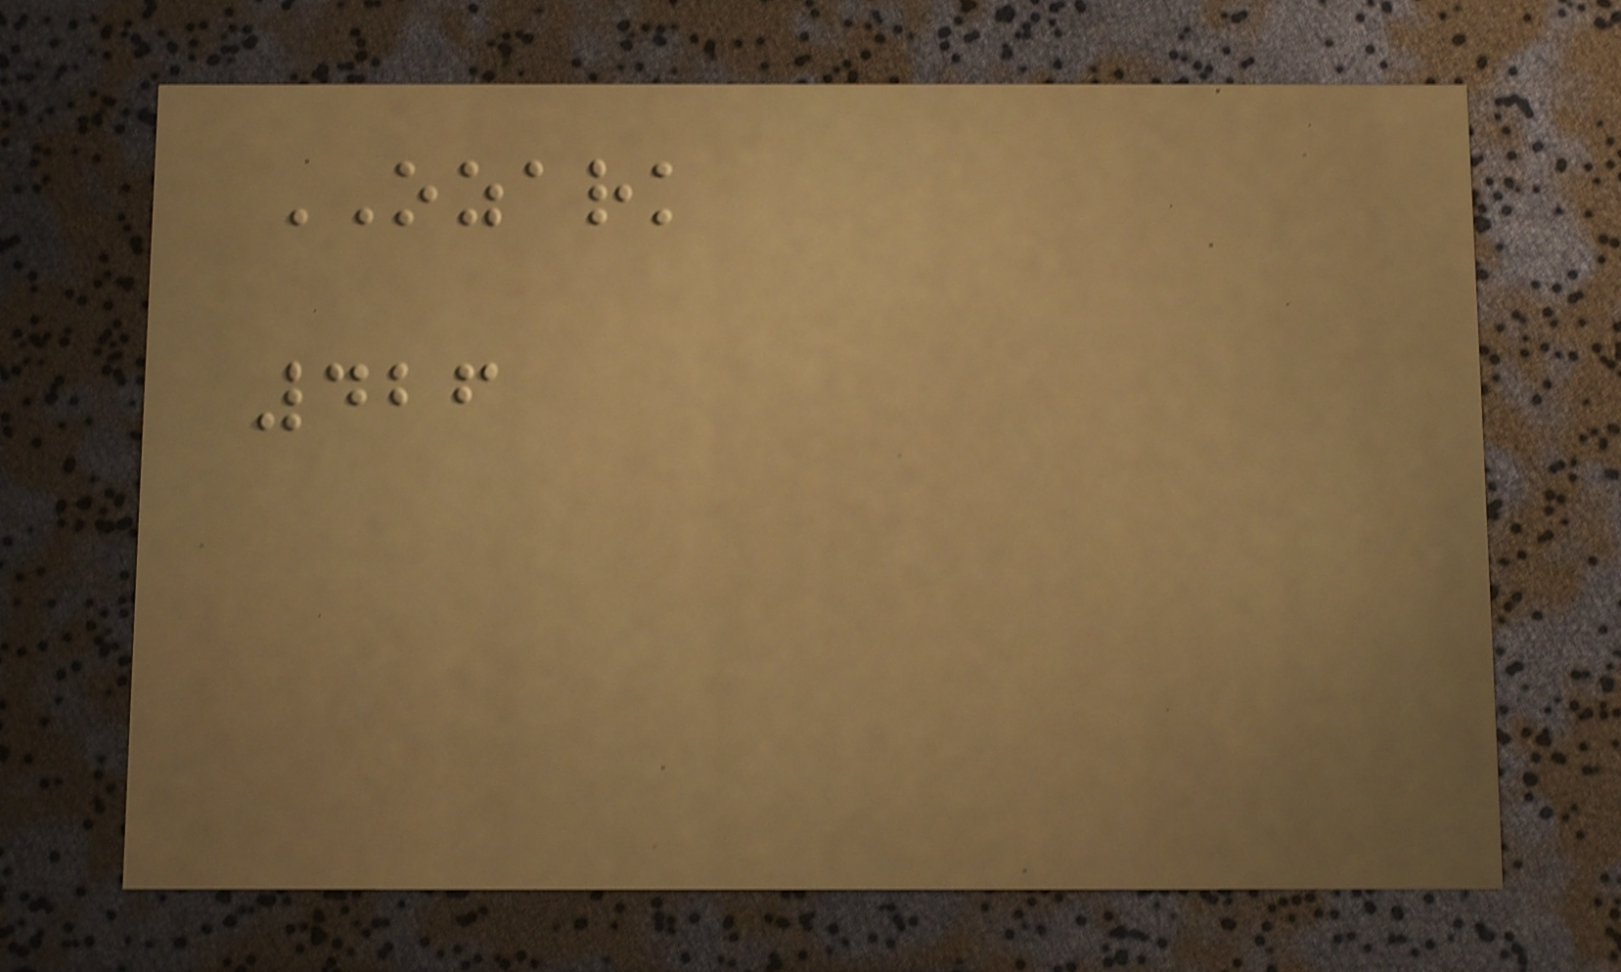OZARK
426
